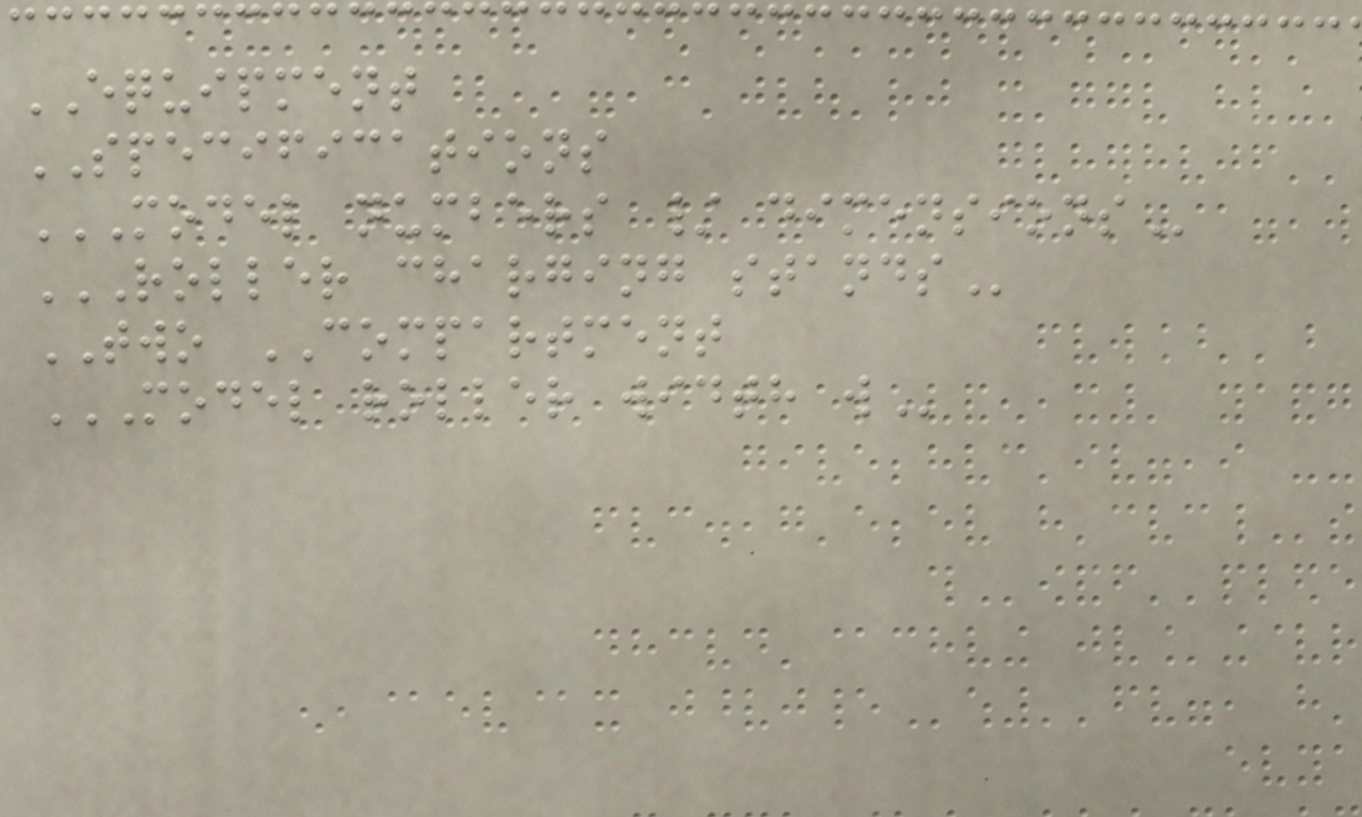EQUIPMENT
SPECIFICATIONS
MODEL NUMBERS / DIMENSIONS
ROLLER CHARGING STANDS
TWO COMPARTMENT
MODEL ROLLER WIDTH W
